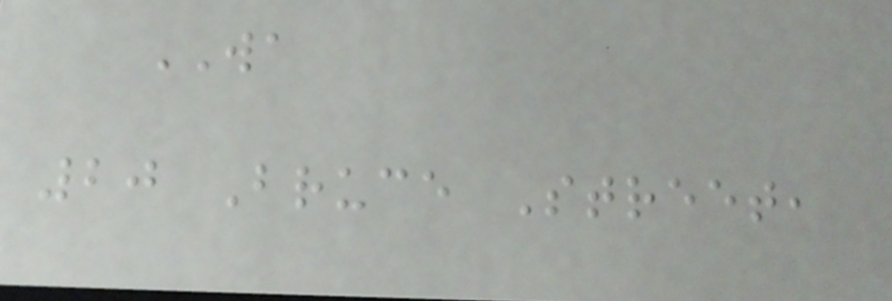WA
20 Bruce Street,
